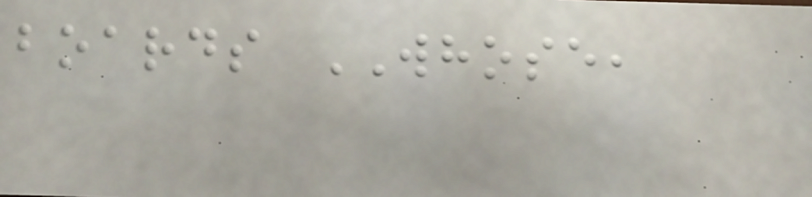boards WHOSE,
